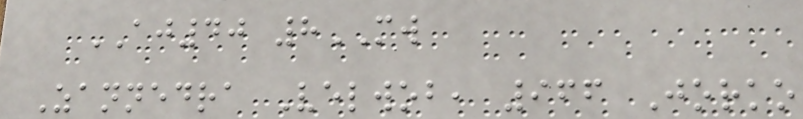AJ40 8MW
Zannedra Velwob, 966 Jorko
